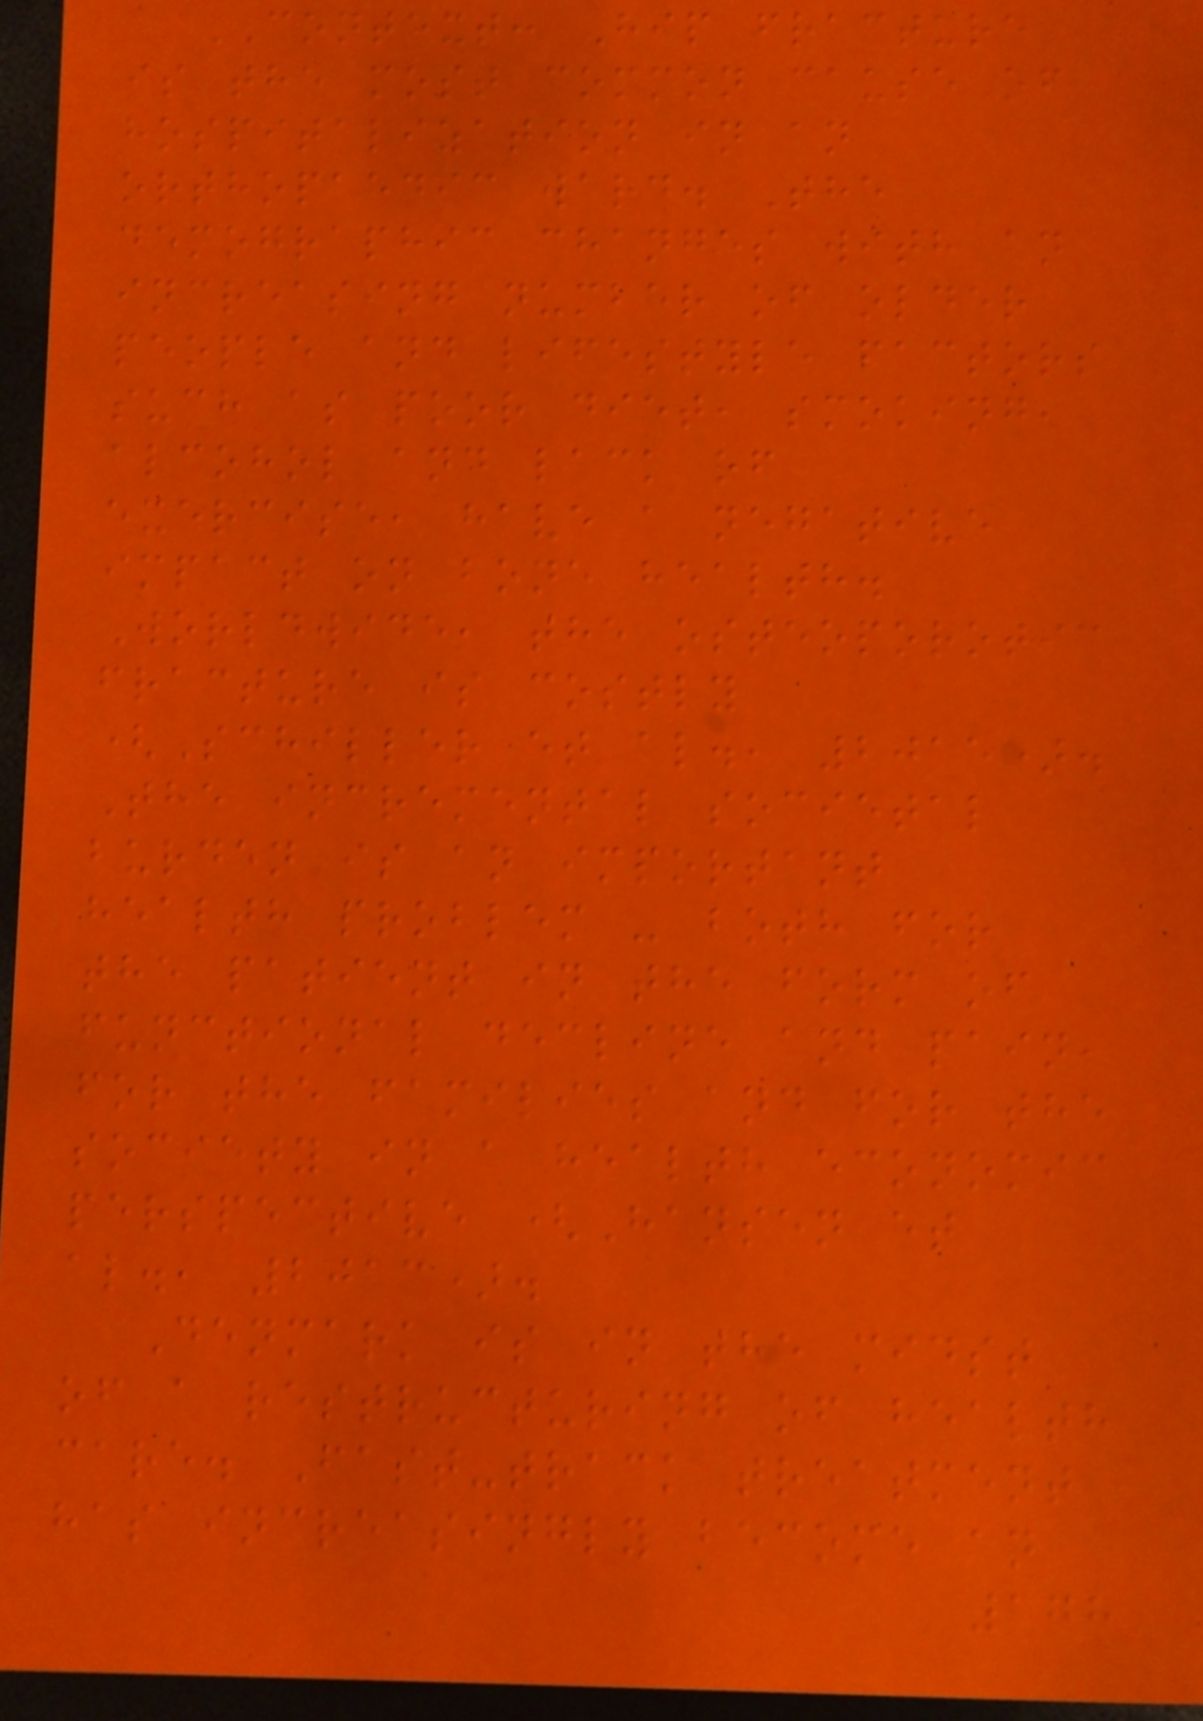CONTEXT: Hip fracture
is the most common cause of
hospitalization in an
orthopaedic ward. The
demographic changes with an
increasing number of older
people and lifestyle factors
such as poor diet, smoking,
alcohol and lack of
exercise, have a negative
impact on bone health.
Worldwide, the osteoporotic
fracture is costly
(Schiller et al., 2015).
The incremental societal
burden is an important
health problem - both for
the patient in the form of
functional decline and pain,
for the families and for the
society in a health economic
perspective (Hansen et
al., 2013).
Denmark is in the midst
of a restructuring of health
care. Fast-track treatment
has increasingly become an
178
